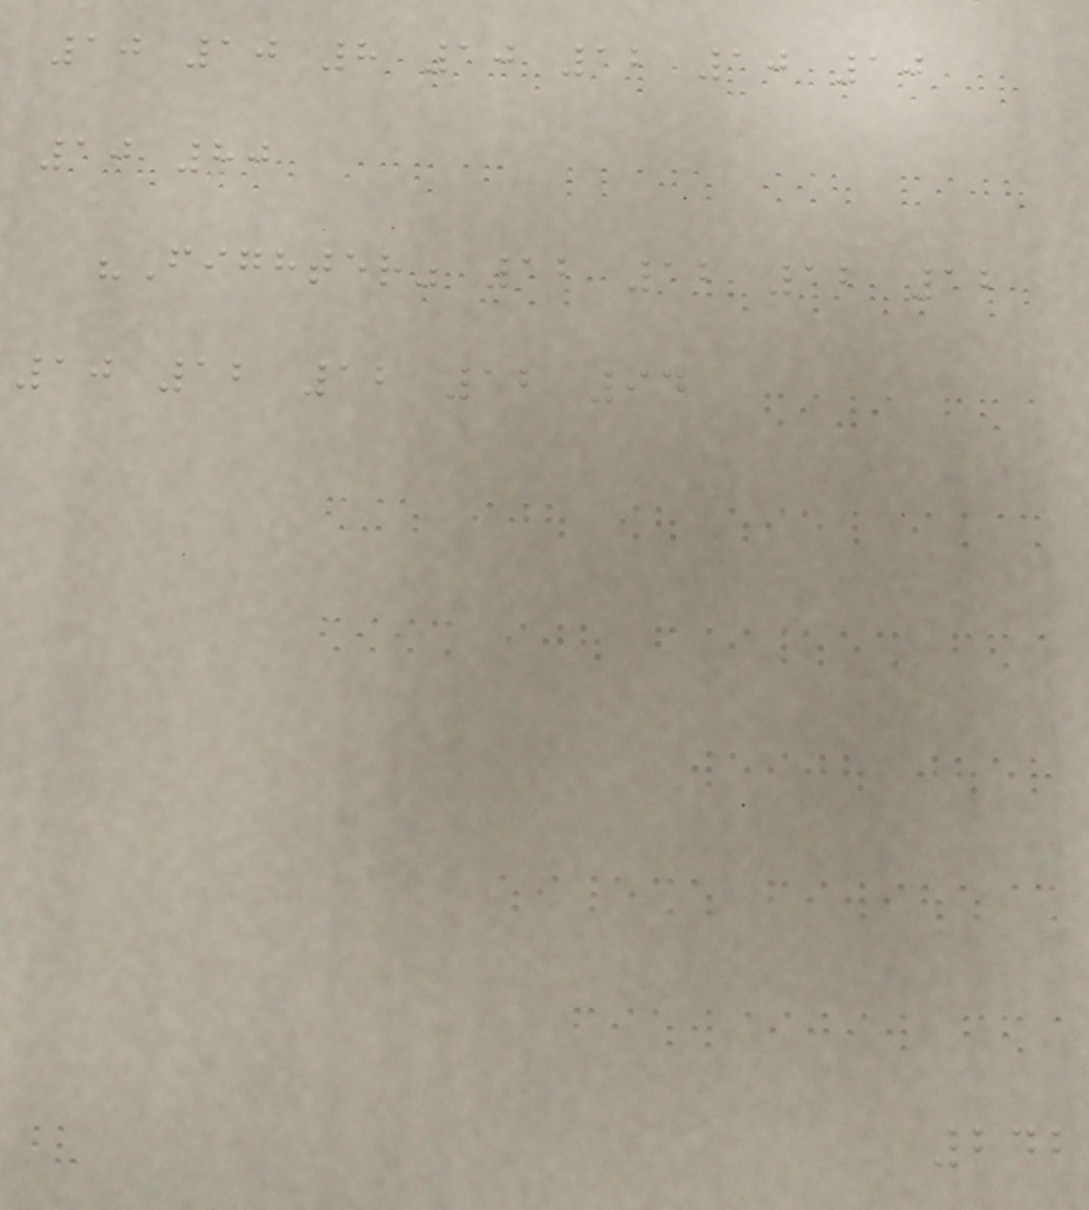10 10 8 10 12 10 10
10 80
"Fighter" 12 12 12 12
10 12 12 12 94
242
